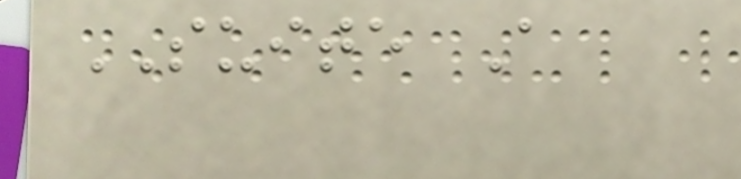SUITE A
